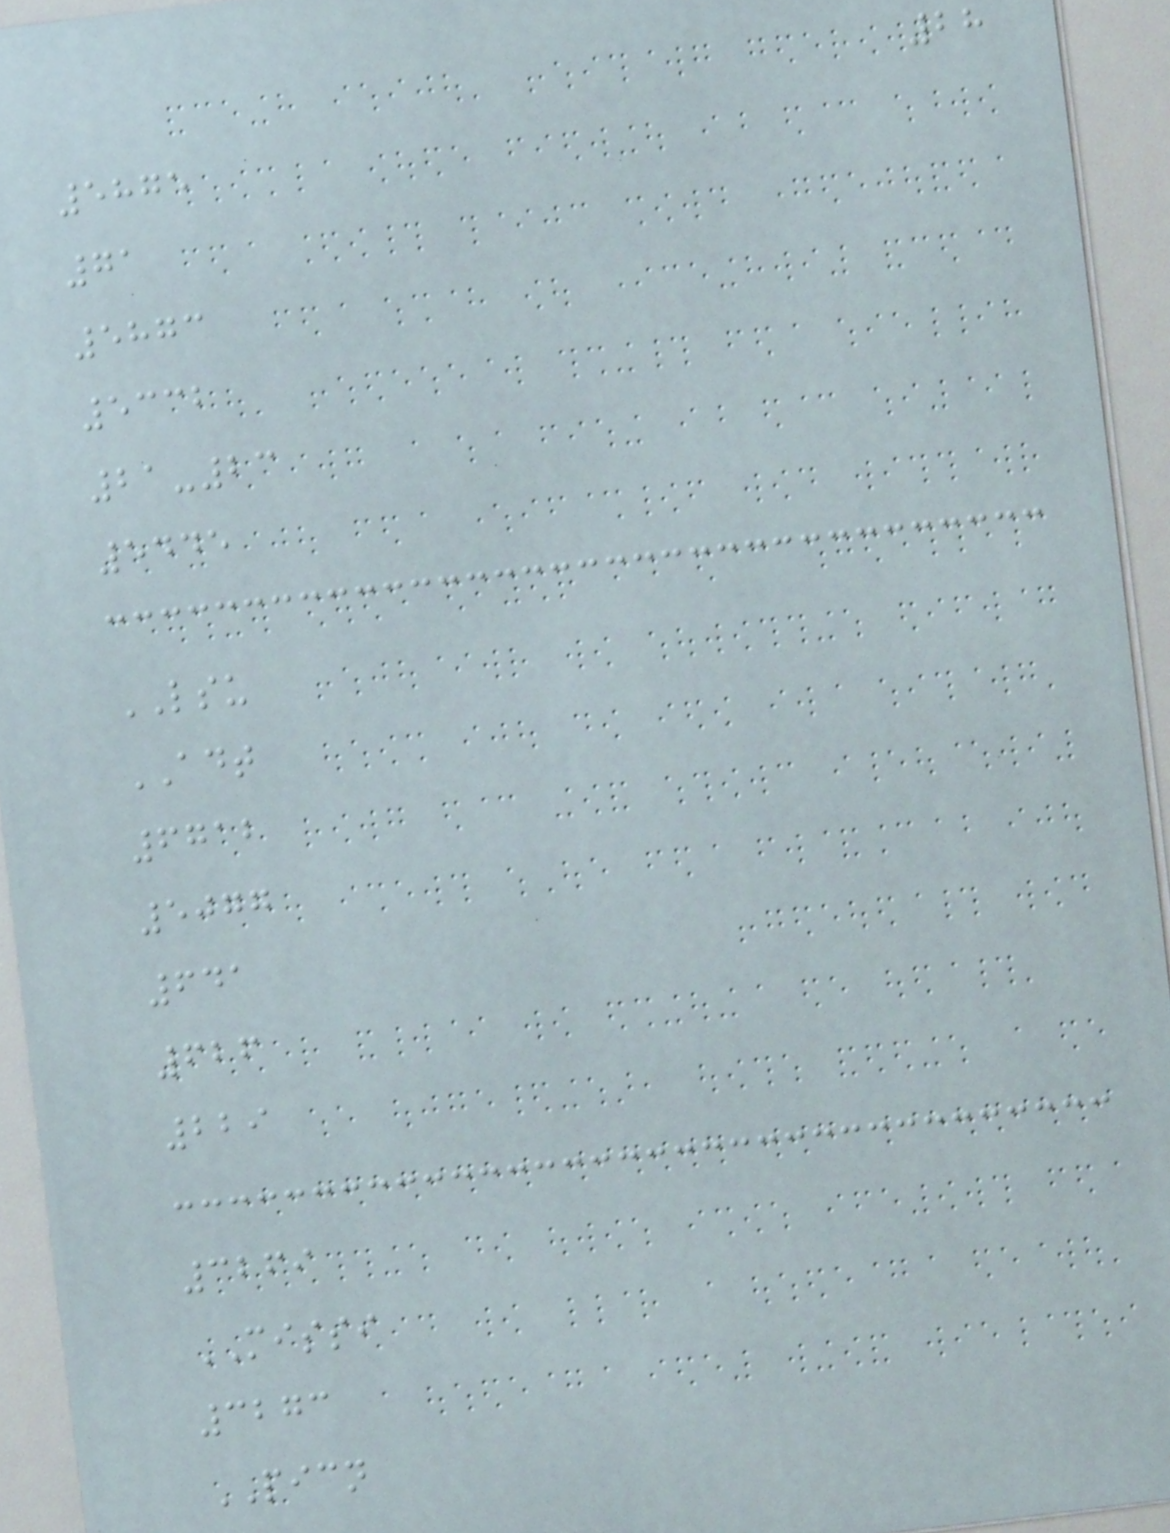28
5875
71
5873
5332
21-23
5445
LSU
ADT
6712
5077
641
626
229
3269
MISSI
3273
PICN
